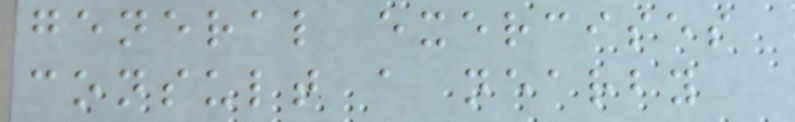general exercises
consult a nearby
